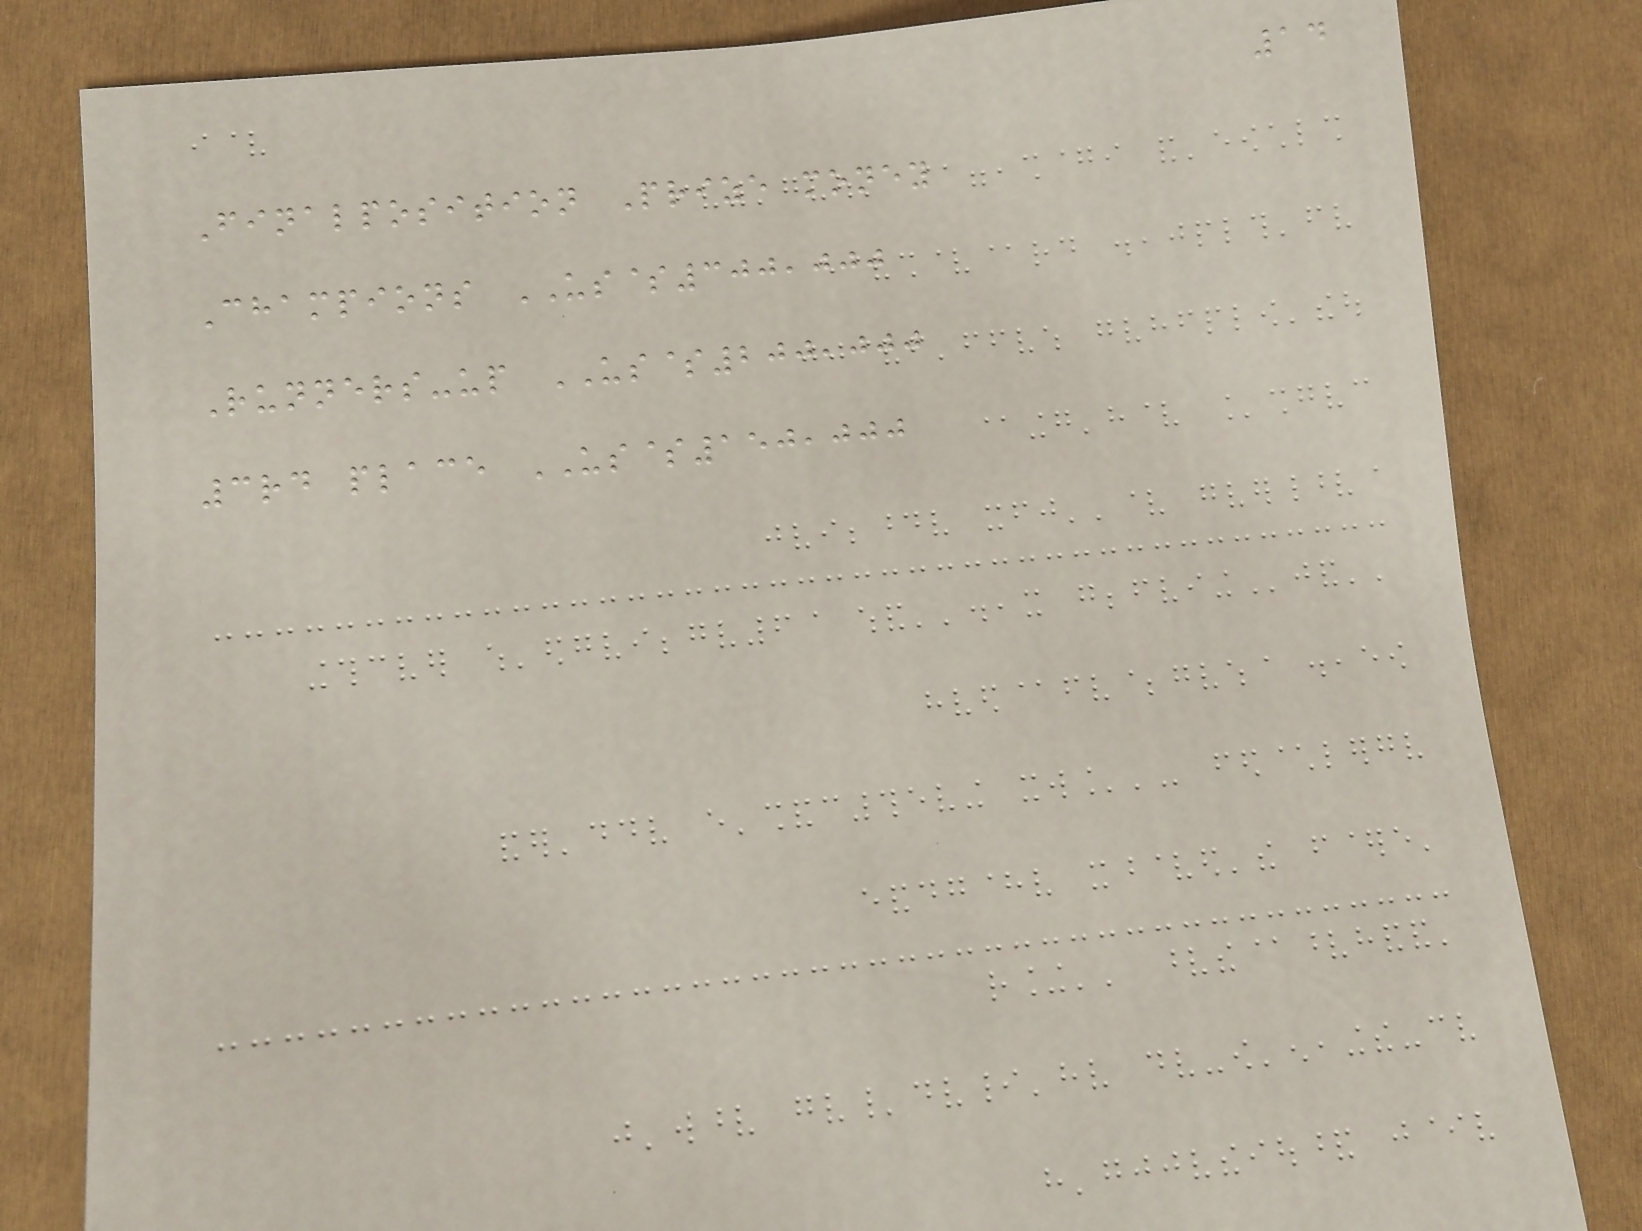14
Finalposition Prize money
Champions US$300,000
Runners-up US$200,000
3rd place US$150,000
